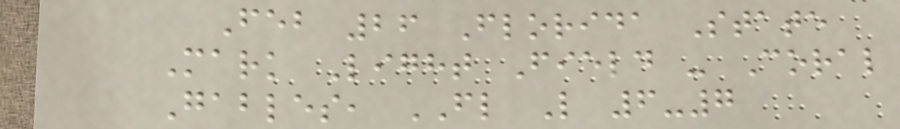Feb 26 Florida State
Mark Light Field - Coral
Gables, FL L 6-7
